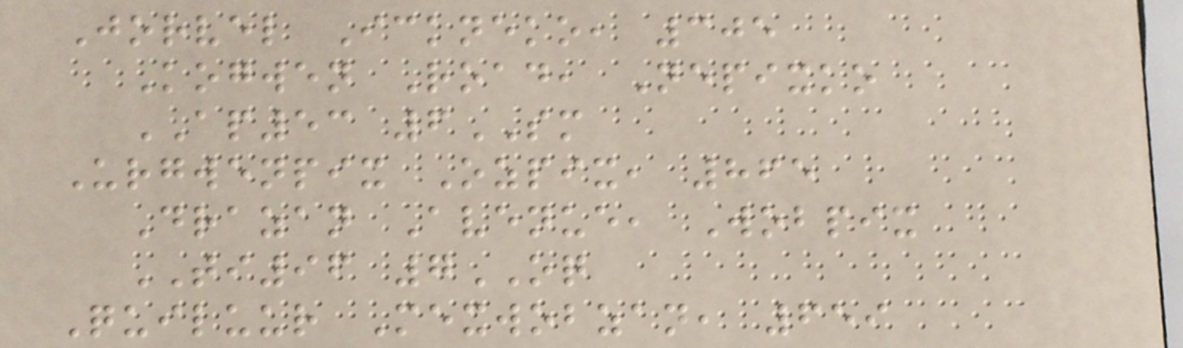Jorvel Ickneko, 305
Kogwen Road, Nepixko
AP53 6SM
Urgwenpix Ozpix, 865
Drazan Avenue, Wobpix
TI96 7OQ
Quiluur Mexwobzan, 659
